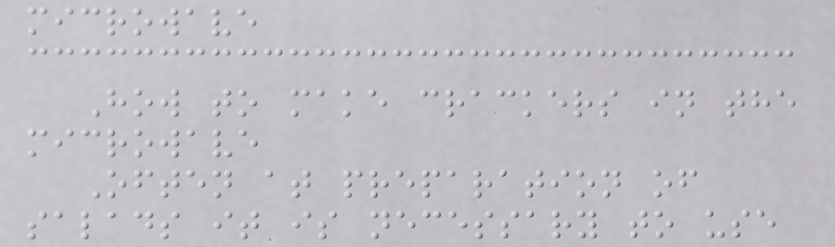microwave
How to make crackers in the
microwave
Often at preparation of
salads it is necessary to use
